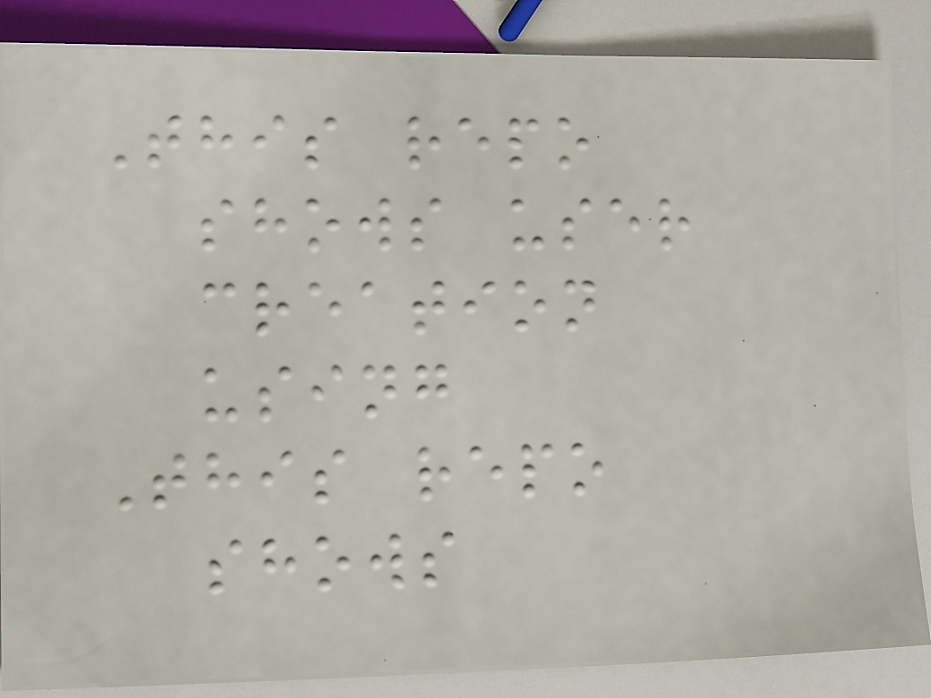This repo
shows user
creation
using
This repo
shows
